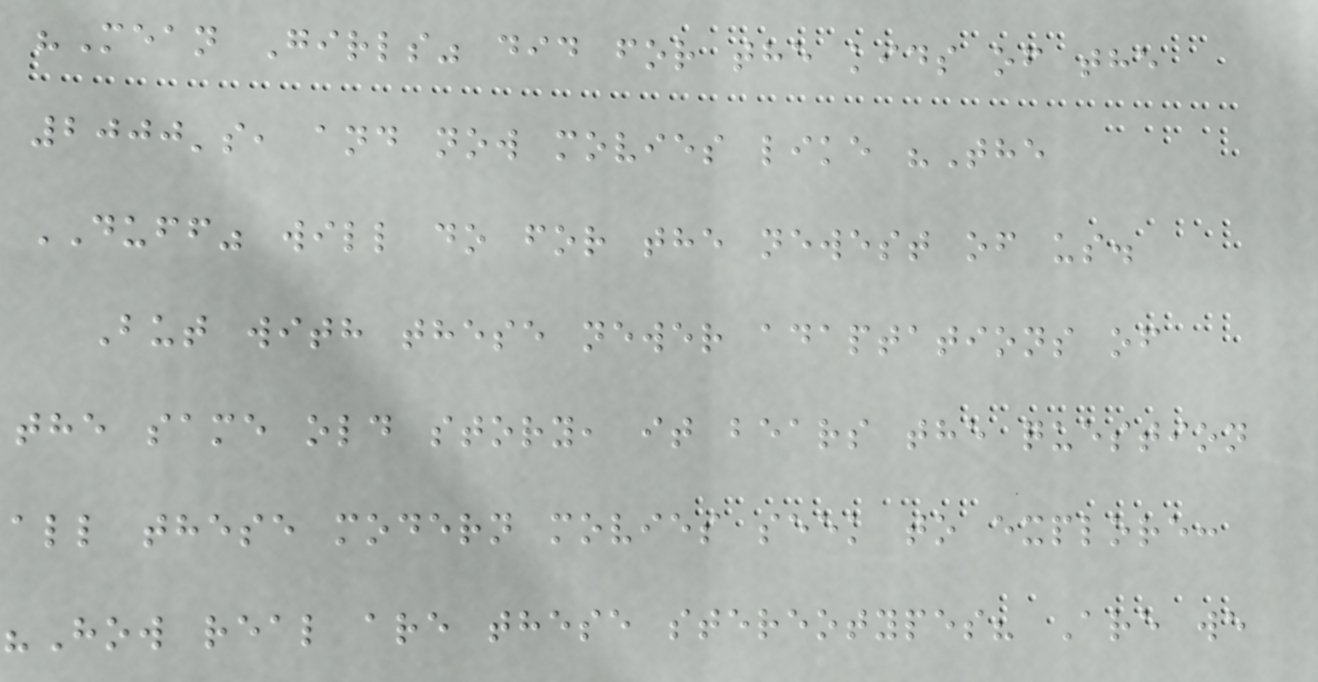"Mean Girls" did for the kids of the
2000's, and now movies like "The
DUFF" will do for the newest of us.
But with these newer adaptations of
the same old story, it bears the question
all these modern movies seek to explore:
"How real are these stereotypes? Are we
